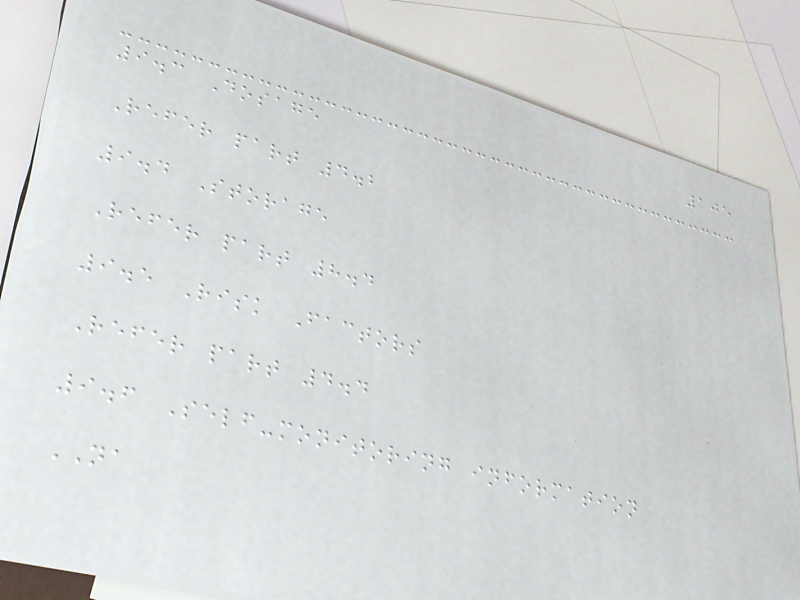105
9.3 Dosage
Refer part 4.2
9.4 Storage
Refer part 8.4
9.5 Risk Factors
Refer part 4.4
9.6 Self-monitoring information
NA
